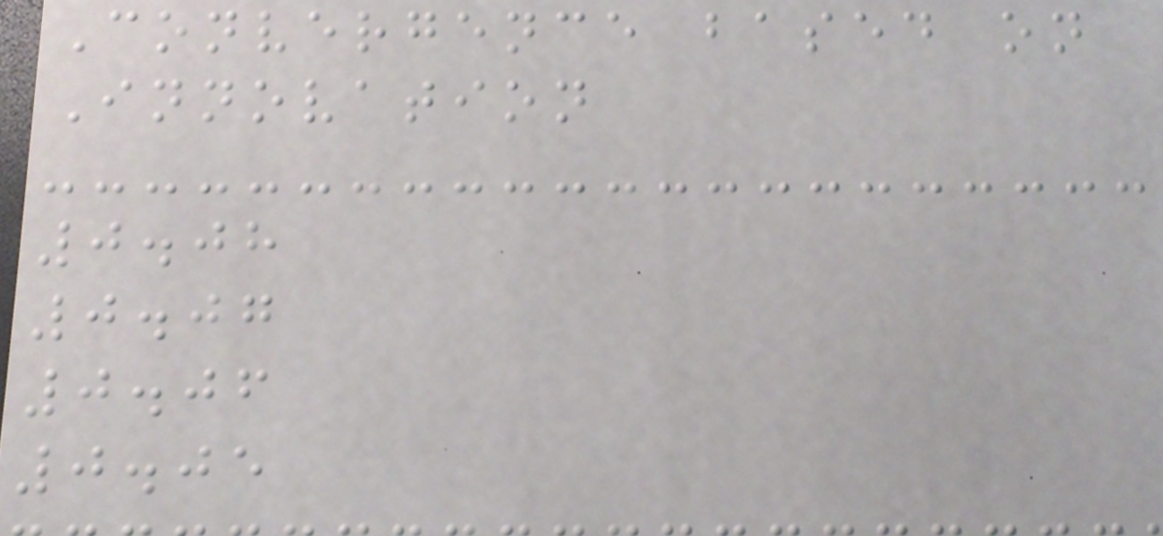Convergence based on
Innovation
0.08
0.07
0.06
0.05
